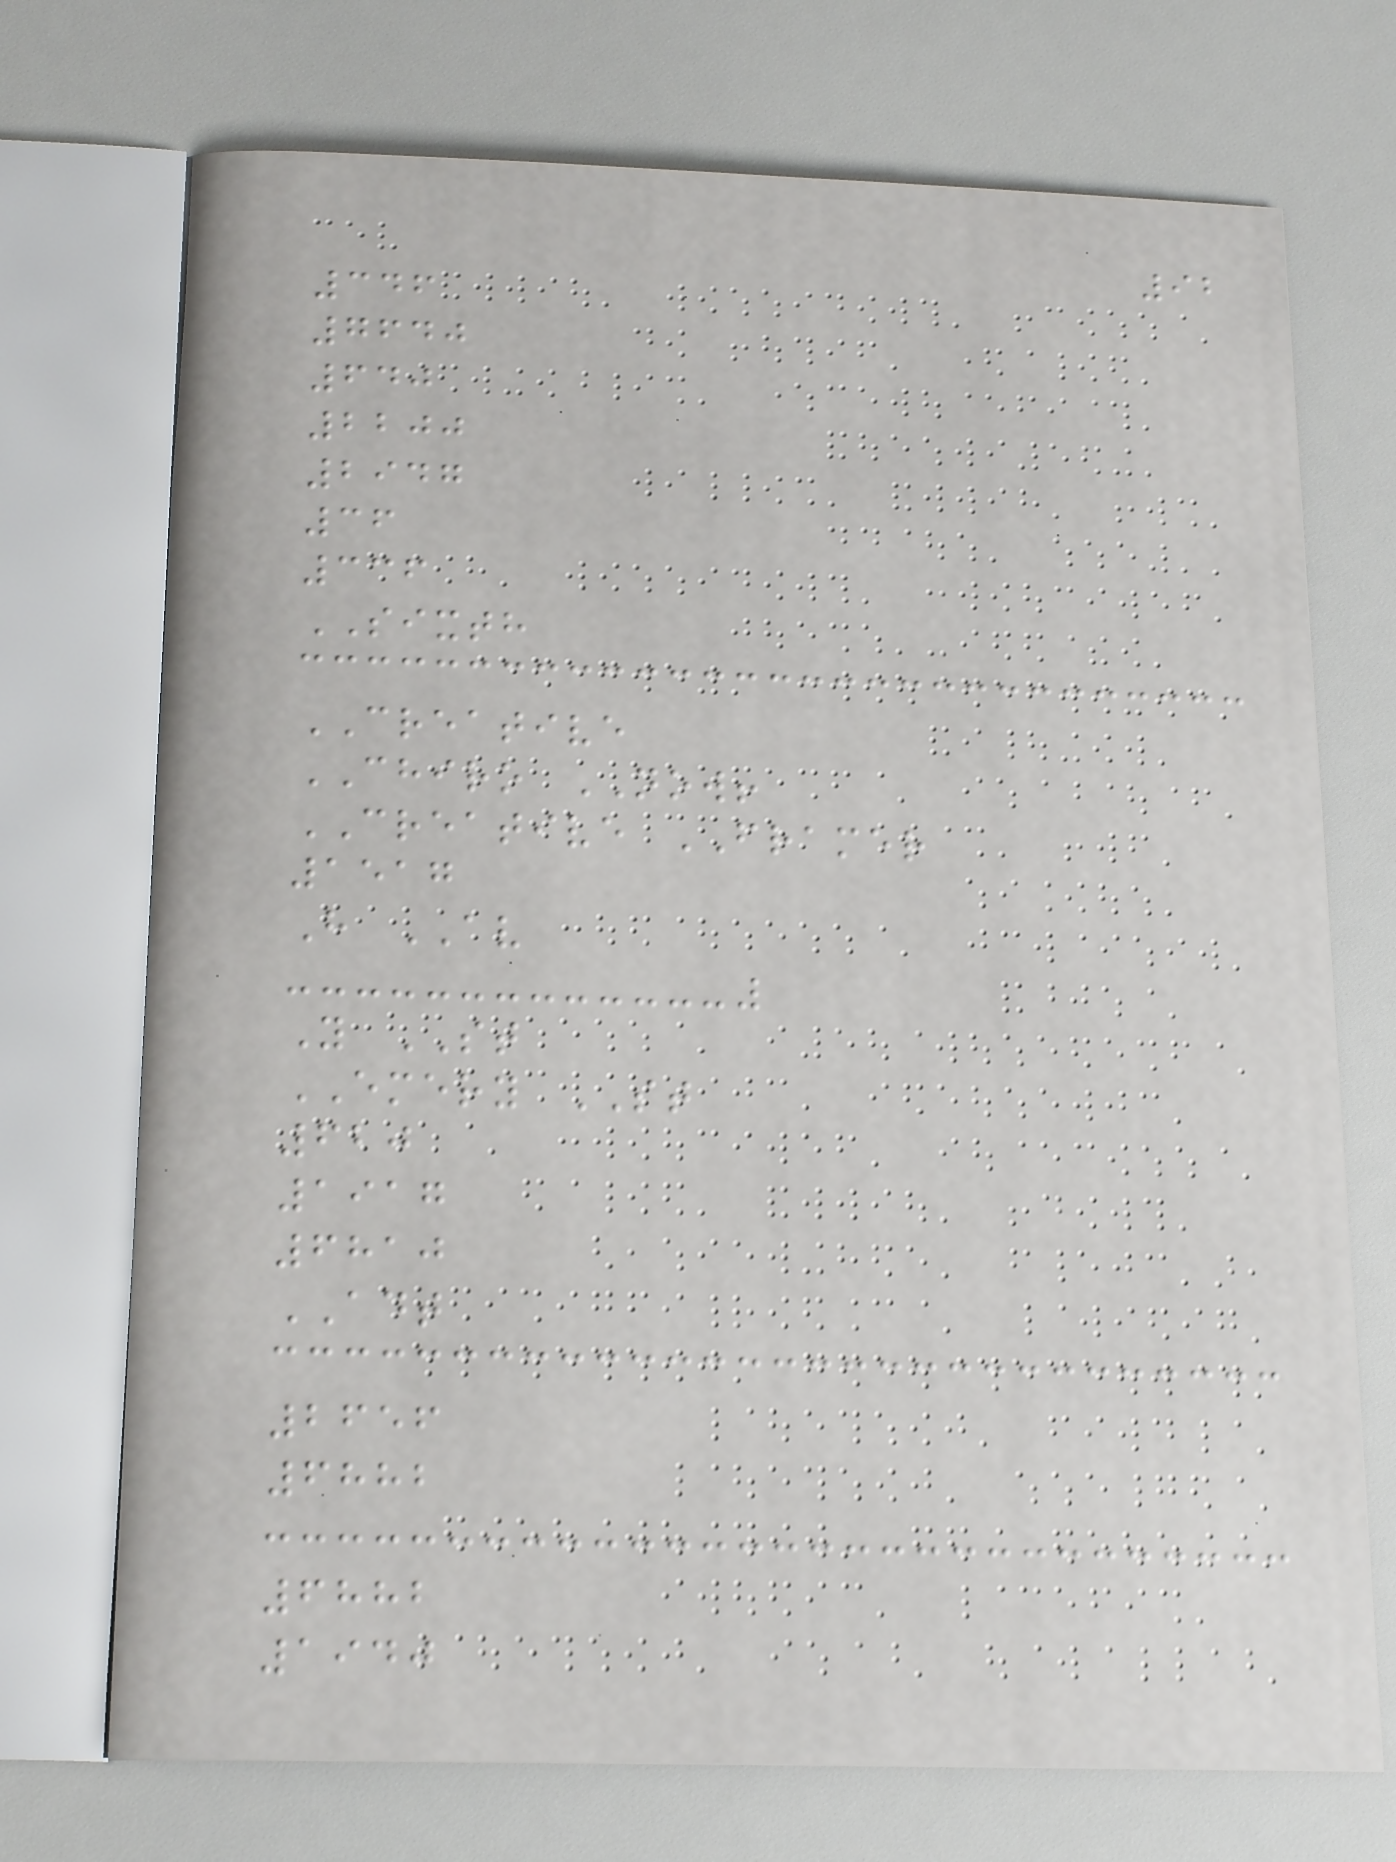92
346
7640
640
2200
2947
36
336
SIXTH
CREATIVE
CHIRO NOW!
CREATIVE FRAMER
1517
H AV
Y ST
EMERY ST
620
1917
6810
ADT
2656
6882
6882
1940
